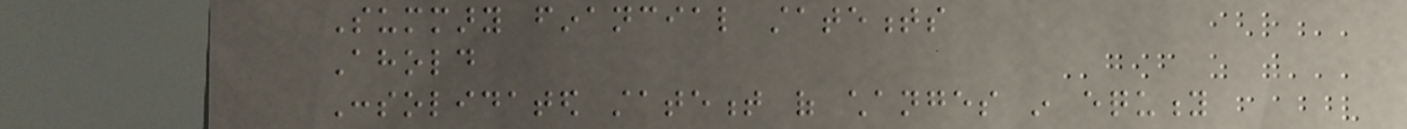Summary financial statements
Ahold
Consolidated statement of changes in equity
